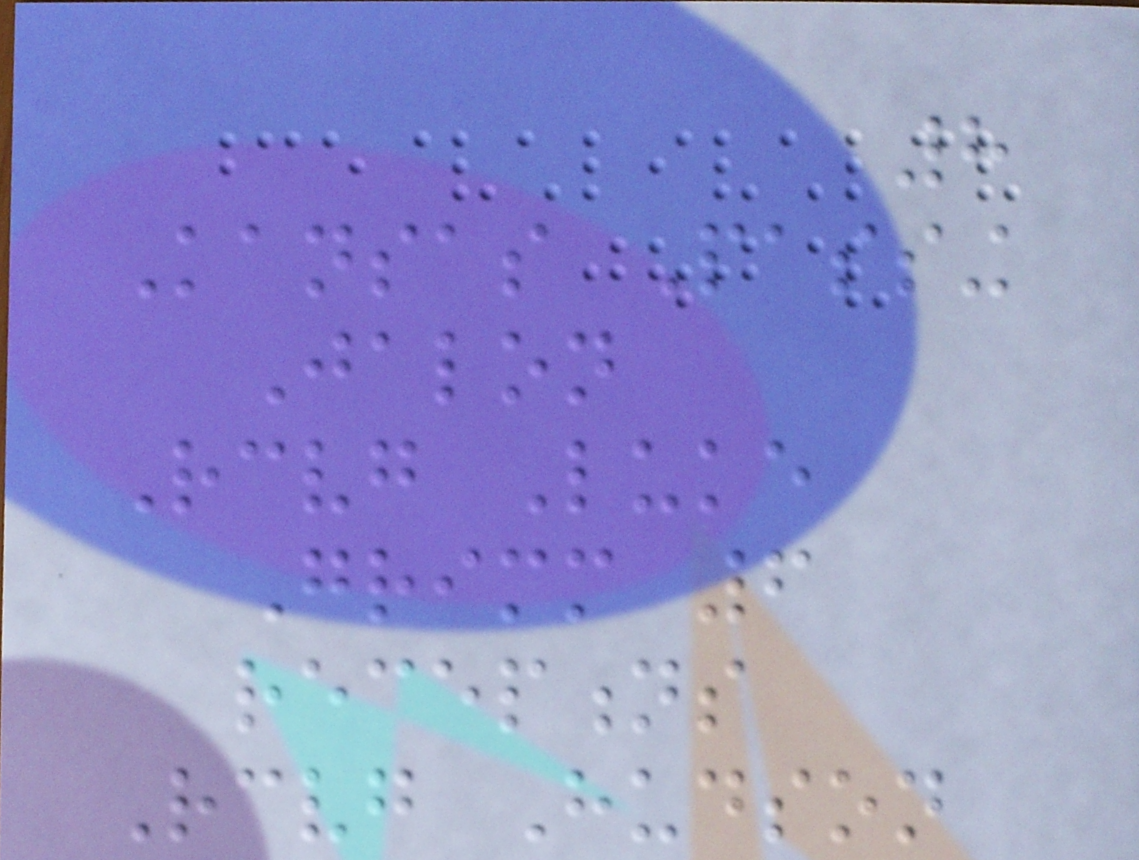8
Kansas Passing
Jalon
Receiving Luke
Grimm 6
receptions
Receiving Hudson
